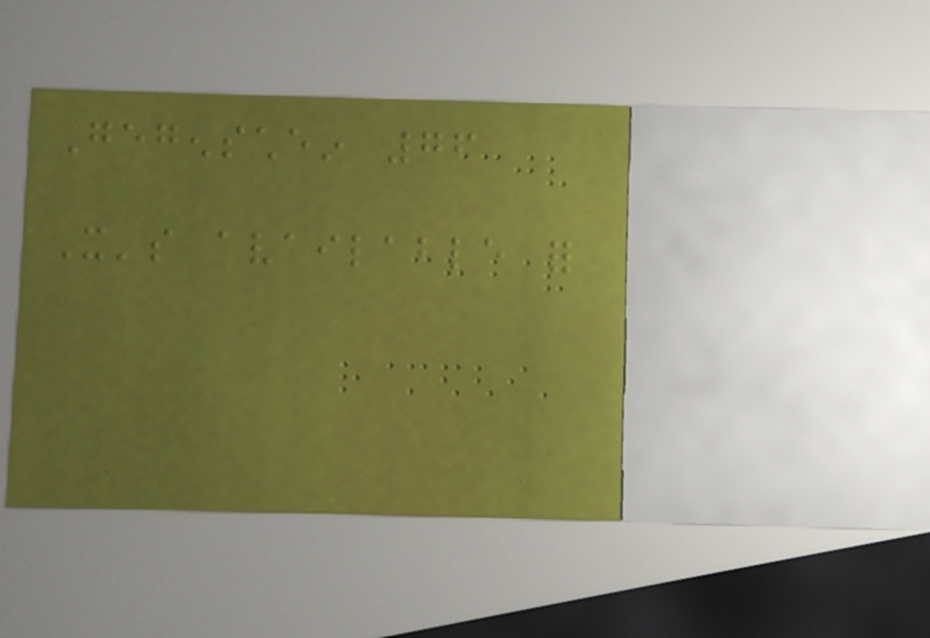Gegenschein 76
It's available for
